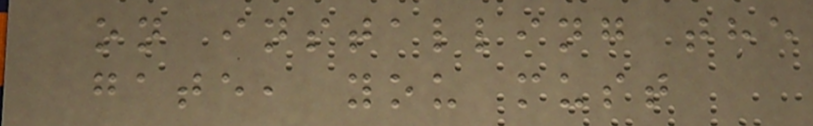on installing the
gate, you must
